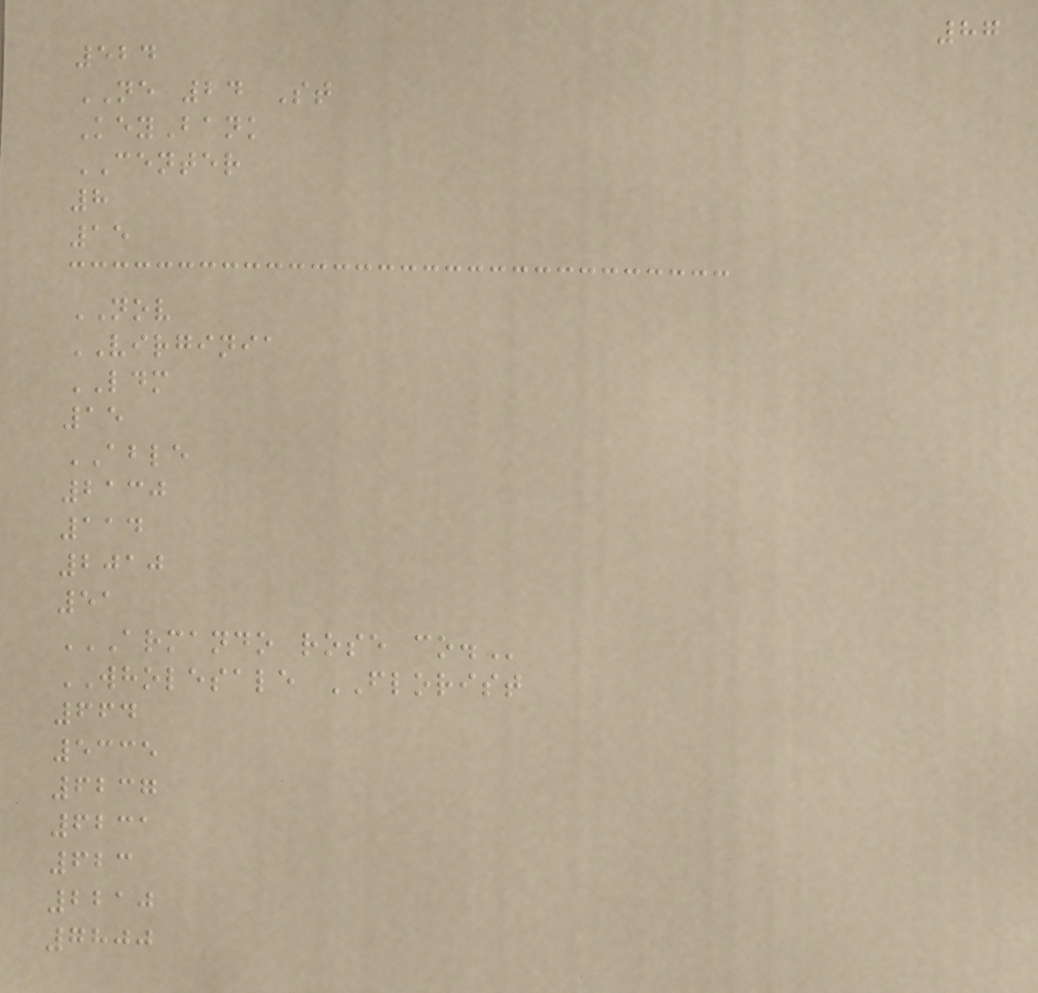87
524
NE 24 St
KeyBank
CENTER
8
15
NOV
VIRGINIA
LDM
15
ABLE
2130
114
2010
51
ARMANDO ROSE CO.
WHOLESALE FLORIST
664
5335
6237
6231
623
2210
7800
